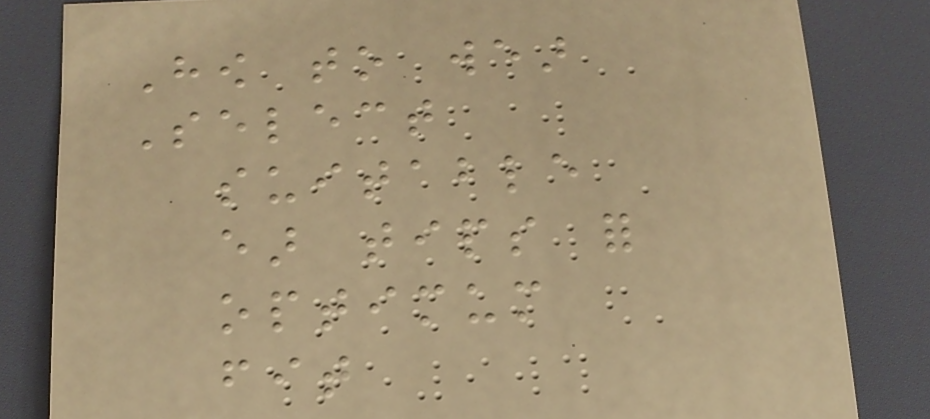How to wear
Select
suitable
ear tips for
optimum
fit
